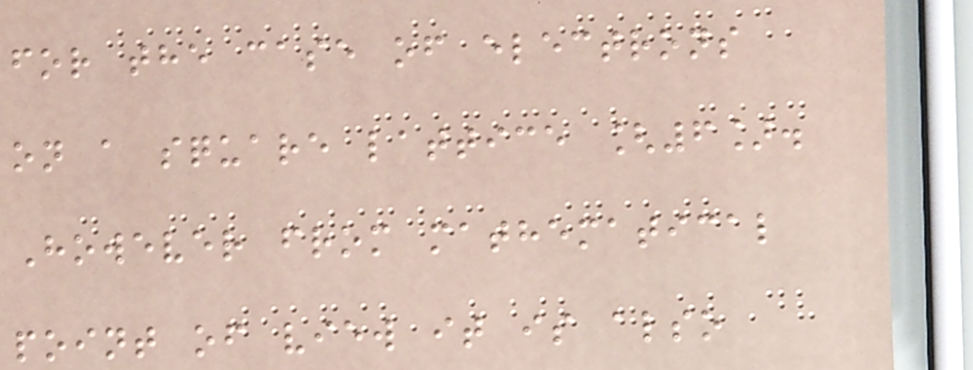for the case of electrons
on a square lattice [6].
However from mathematical
point of view it is also
